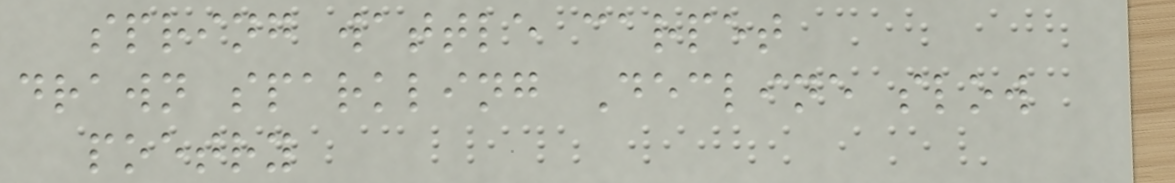spring wattle carpet
drawn sparkling Decline slow
poetry
